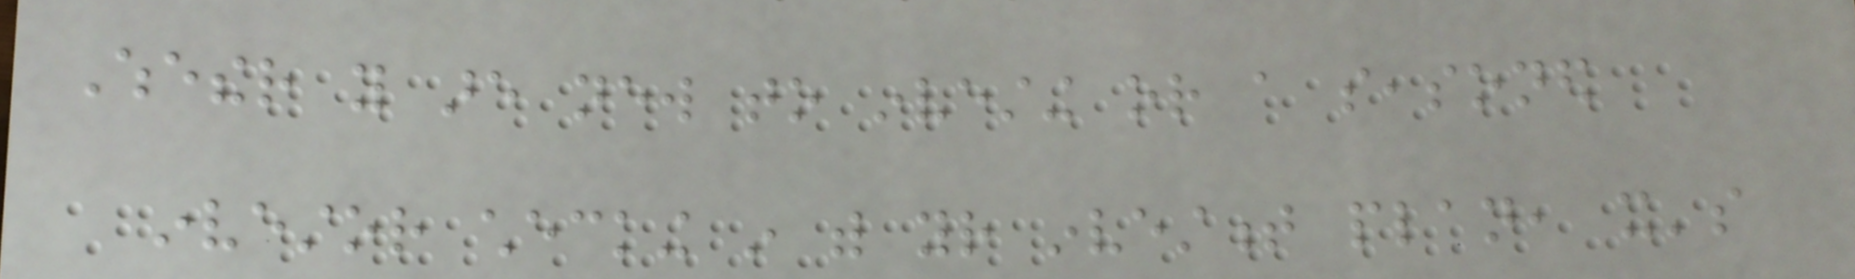Whether you are new to investing or a seasoned
investor checking in with your investment plan, it's
